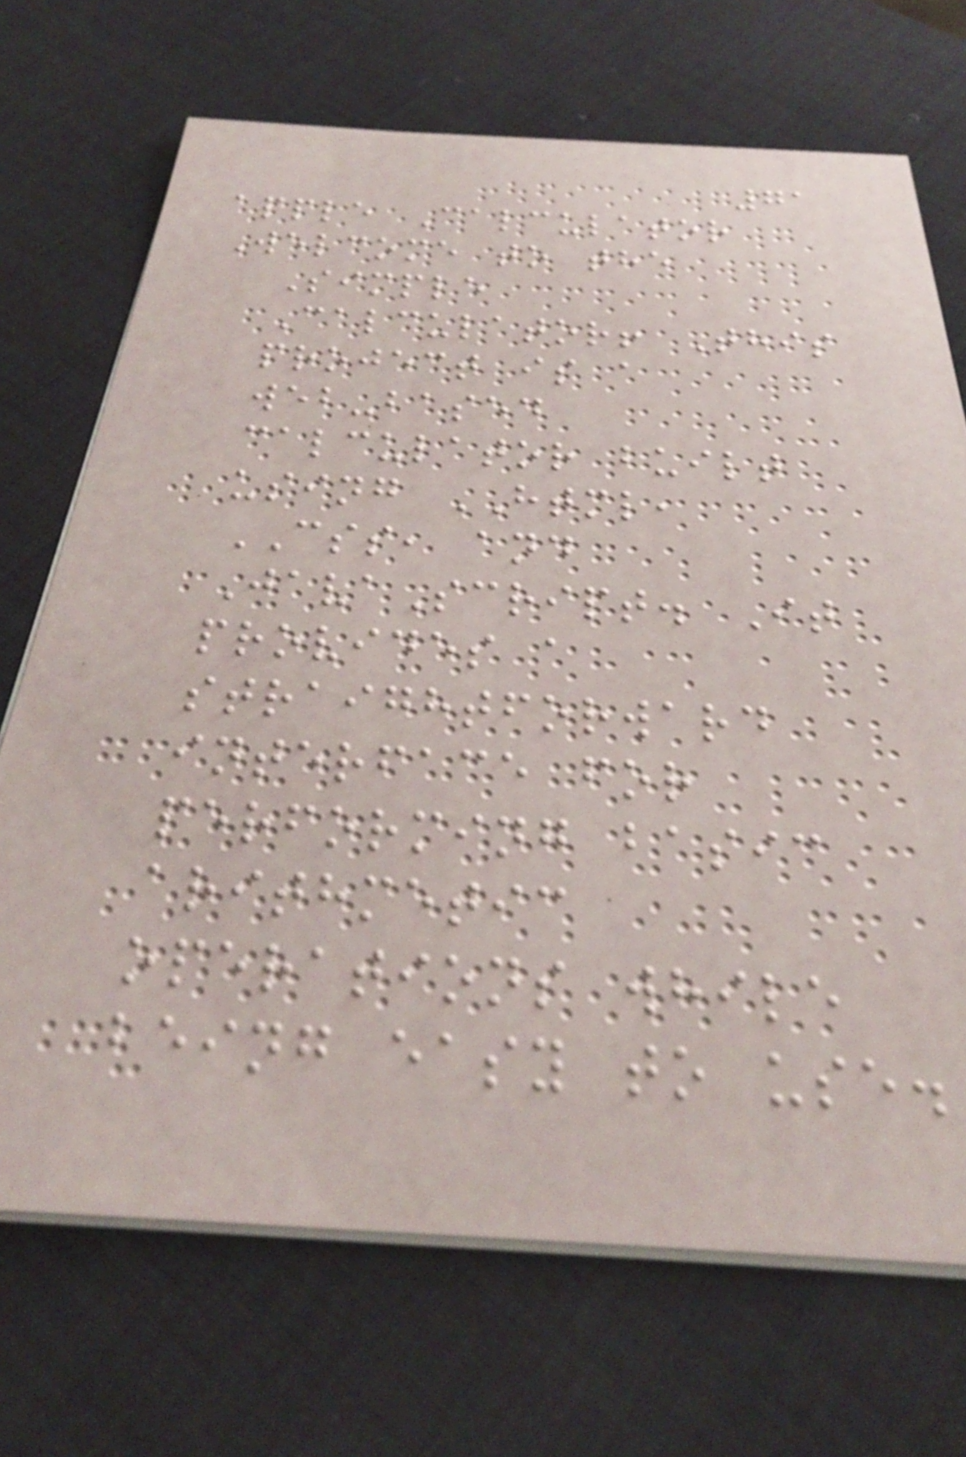71
apple Calculator
Welcome to the
Simple
Calculator! This
project is a
web-based
calculator built
using HTML,
CSS, and
JavaScript. It
provides a
straightforward
interface for
performing basic
arithmetic
operations while
being easy to use.
